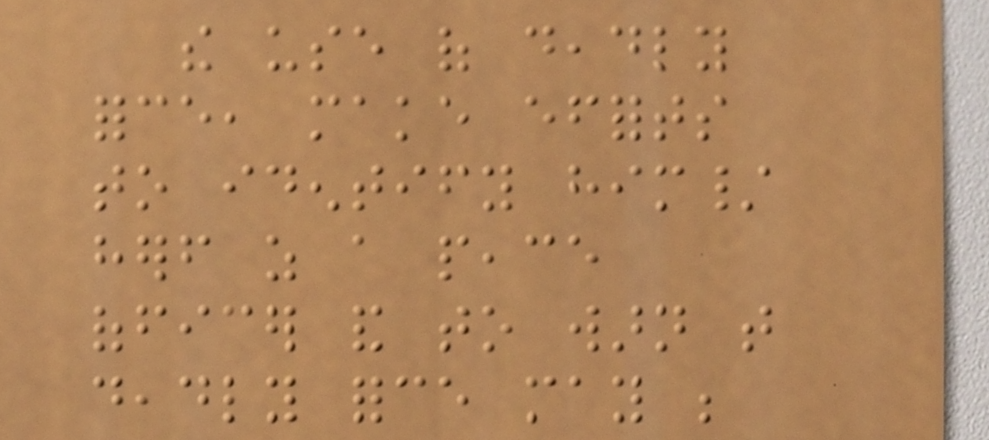the use of deadly
force, make efforts
to identify him/
herself as a peace
officer and to warn that
deadly force may be
